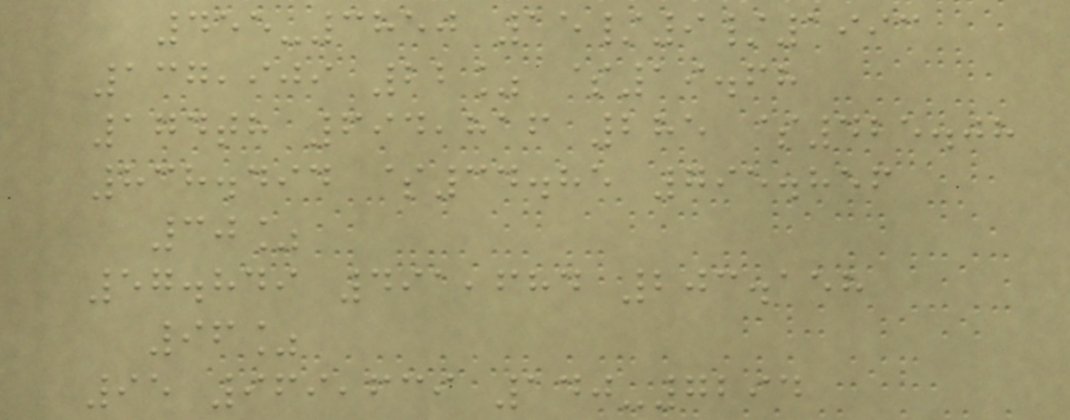455-3850 15/9/1993
137,909 22% $19.68
174th 694,816 285 $425.08
838.494 $34.85 795.856
30%
57.849 491,684 203.158
96%
95 969,639 140-7294
